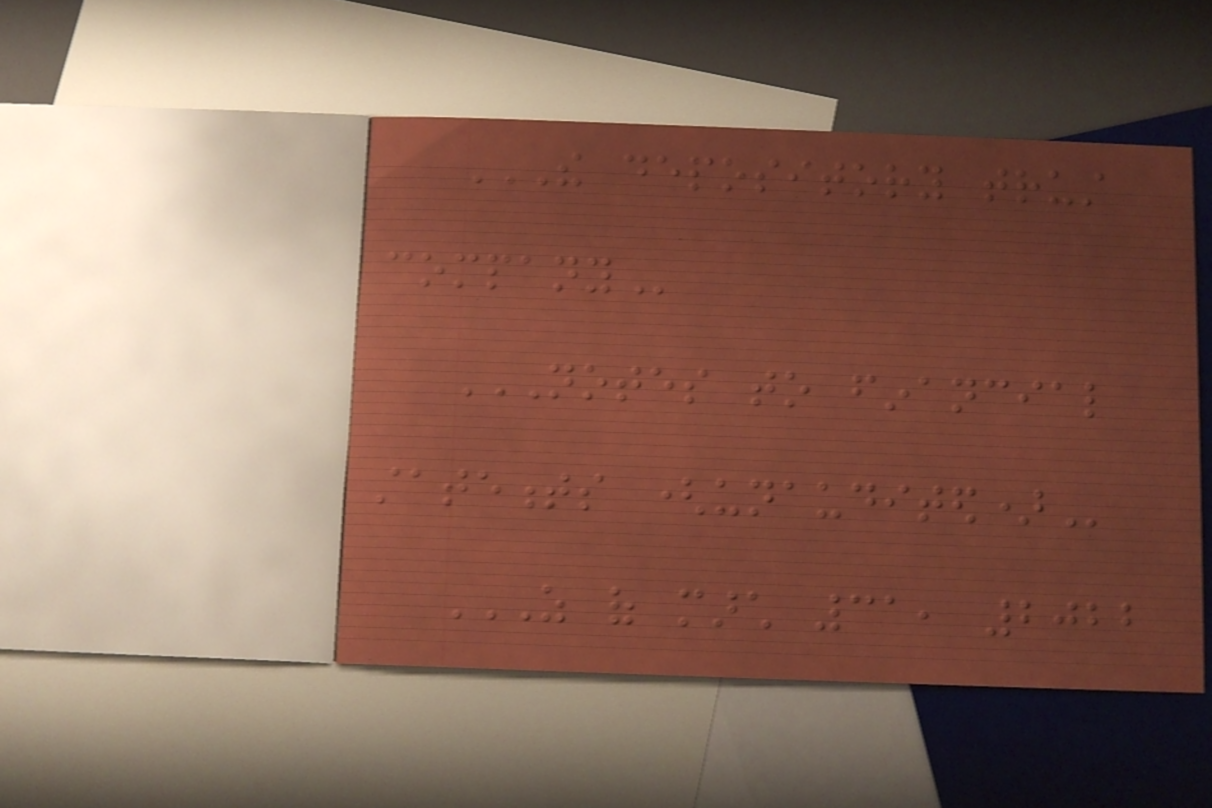THE DEPOSITORY TRUST
COMPANY
NOTES TO FINANCIAL
STATEMENTS (UNAUDITED)
AS OF MARCH 31, 2022
